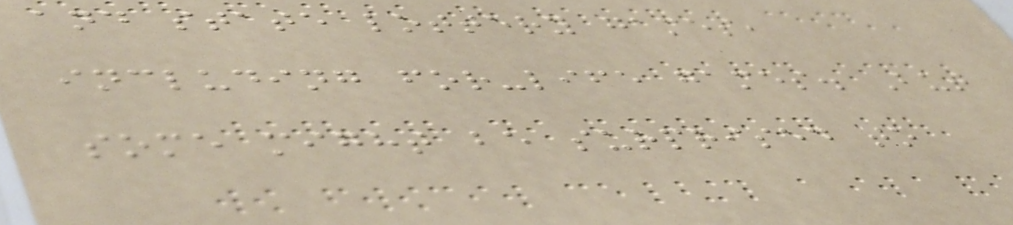and state lottery games,
including for-life games. But
some might be surprised to
